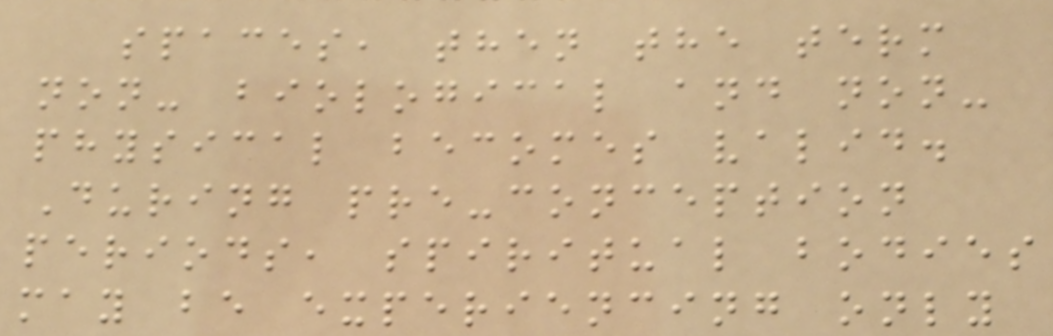spaces, then the term
non- biological and non-
physical becomes valid.
During pre-conception
periods, spiritual bodies
may be experiencing only
